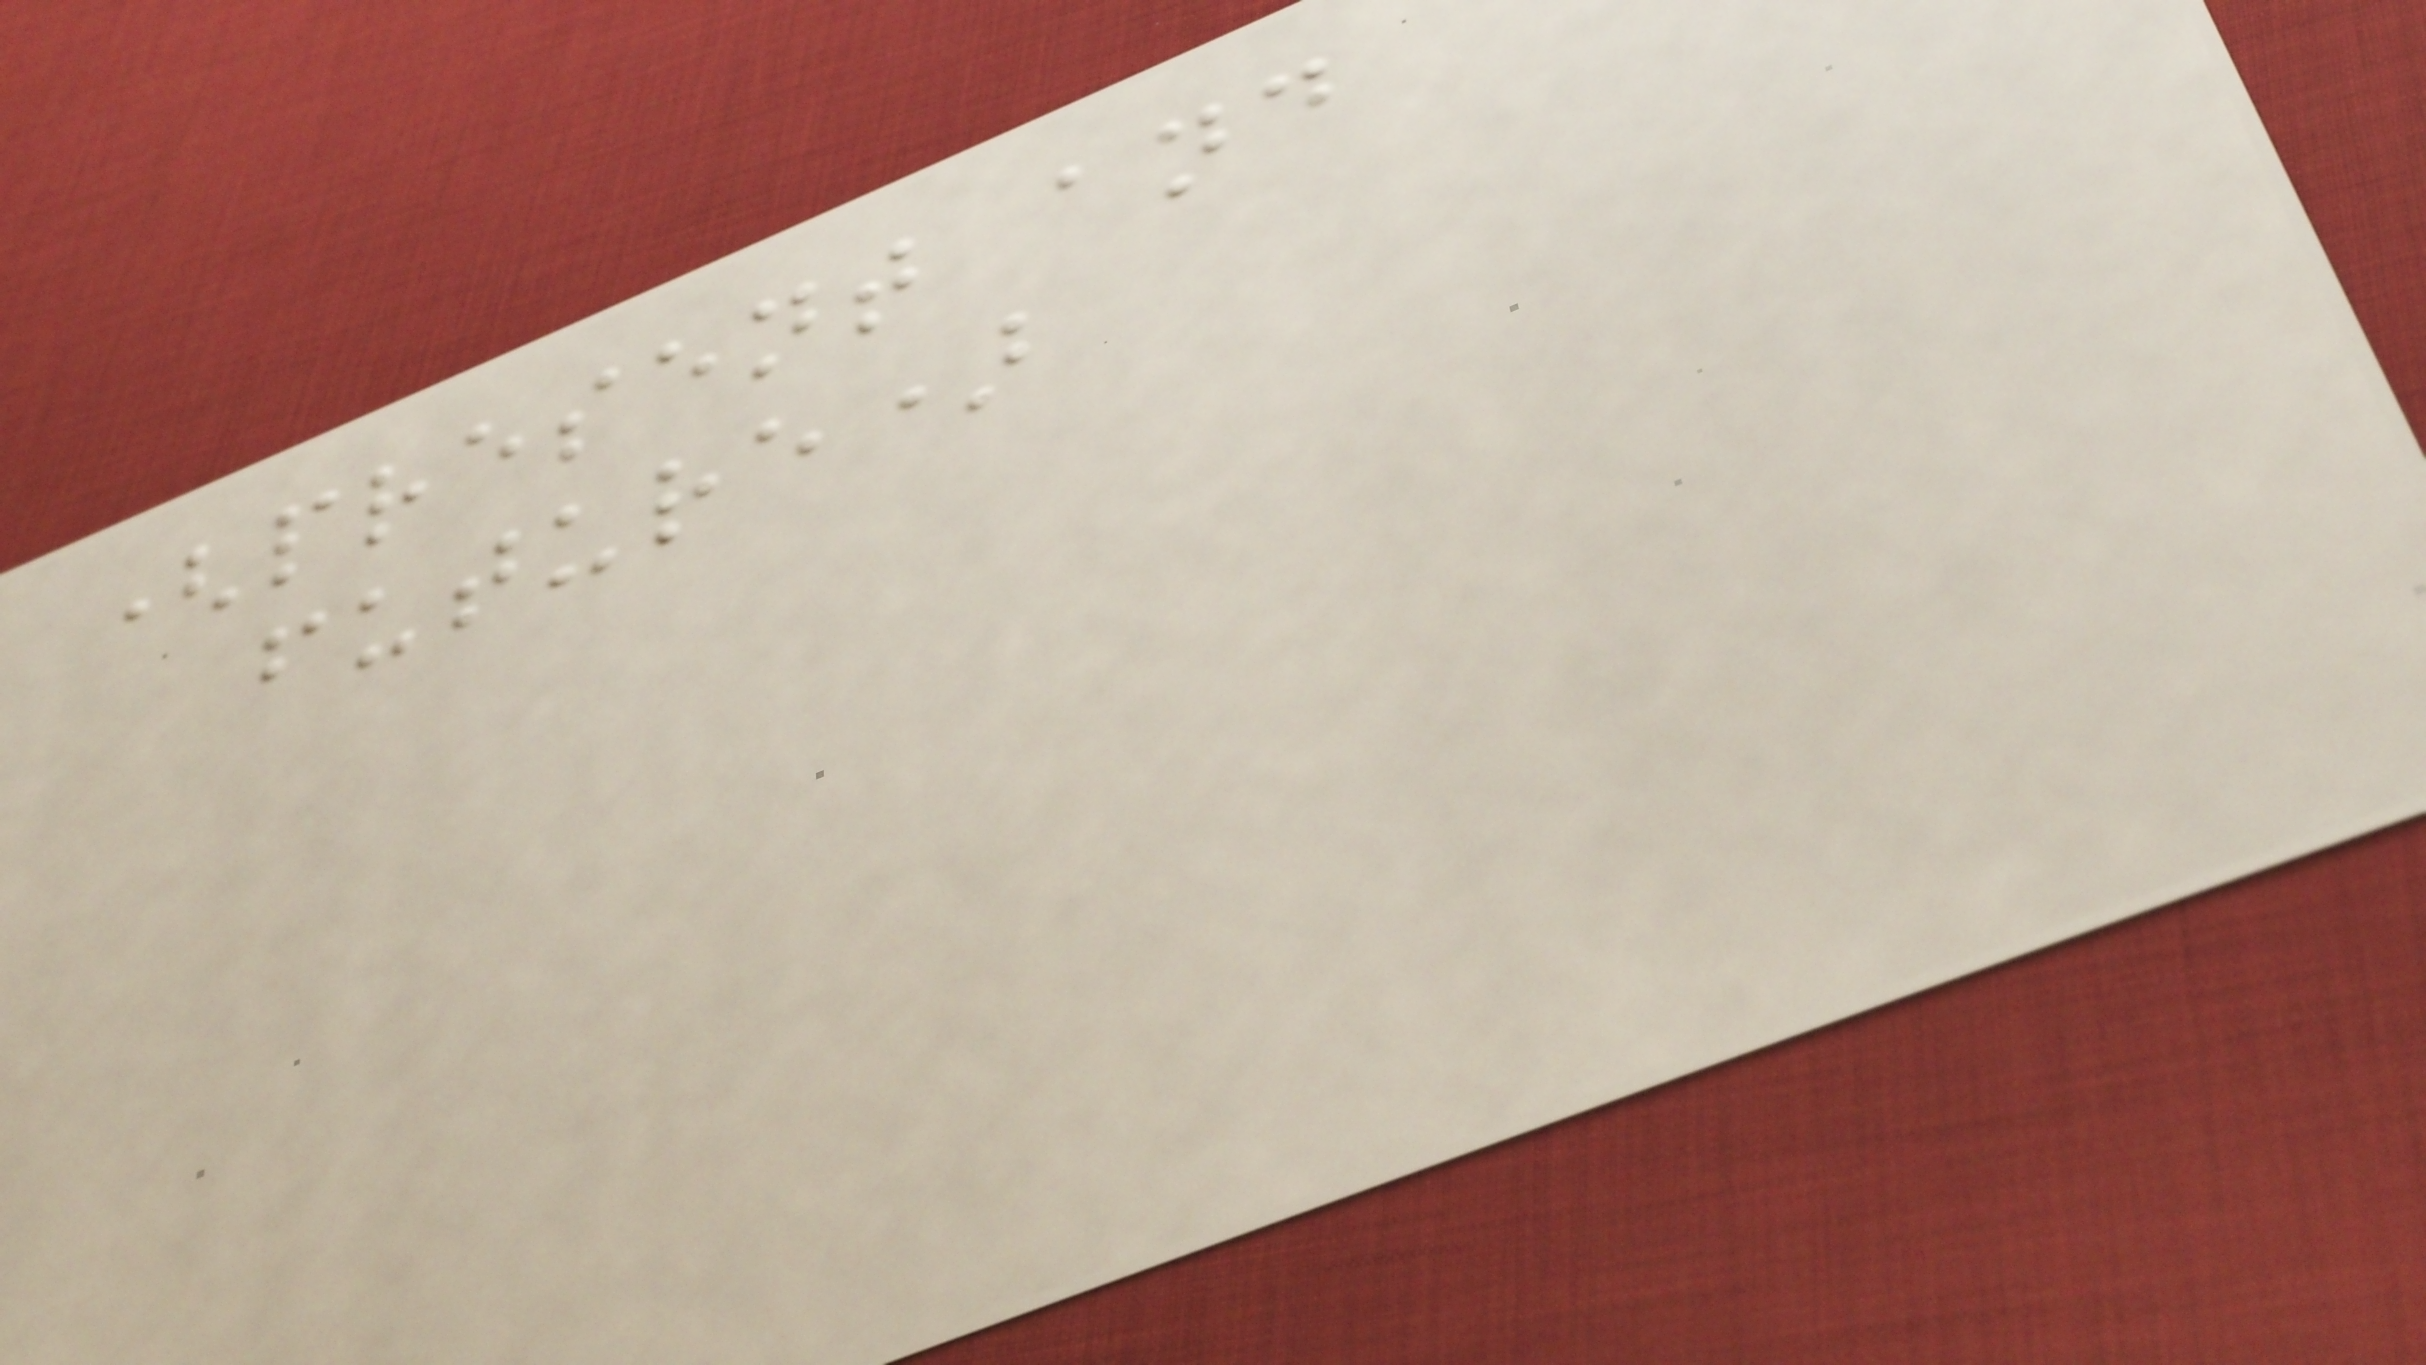(present and
future)
